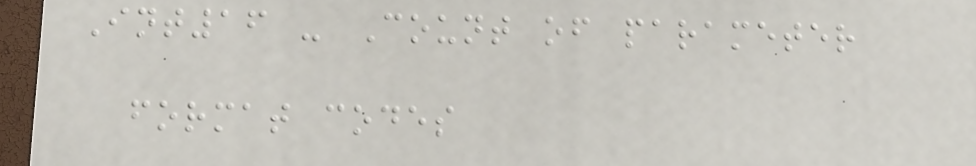Int16 - Count of parameter
format codes
